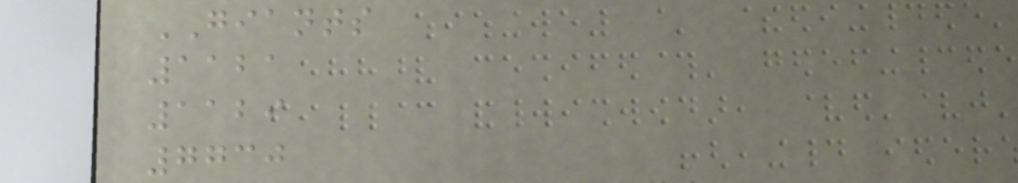GIANTS
1121
1129
7730
